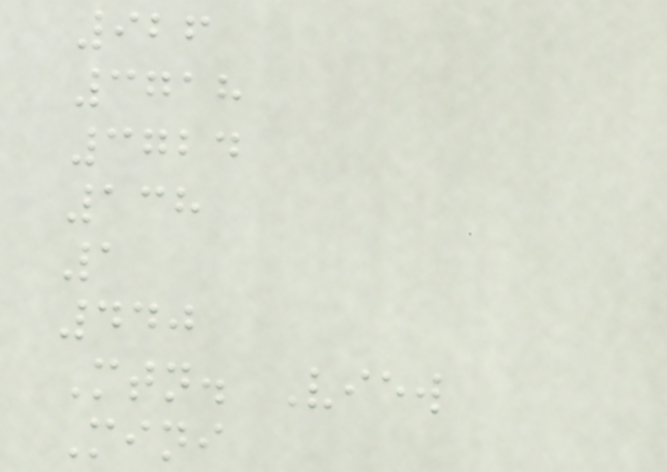926
3718
3724
138
1
440
Mtn. View
Mini
